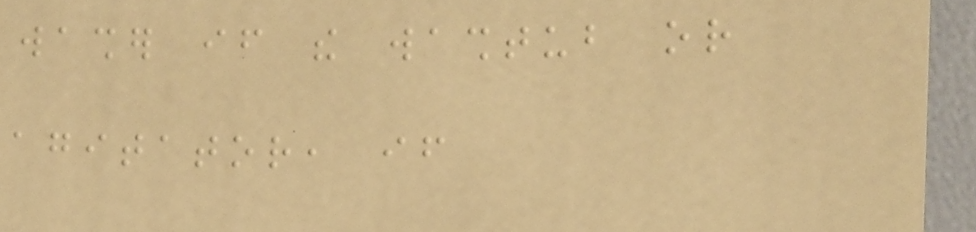washer if the washtub or
agitator, if
